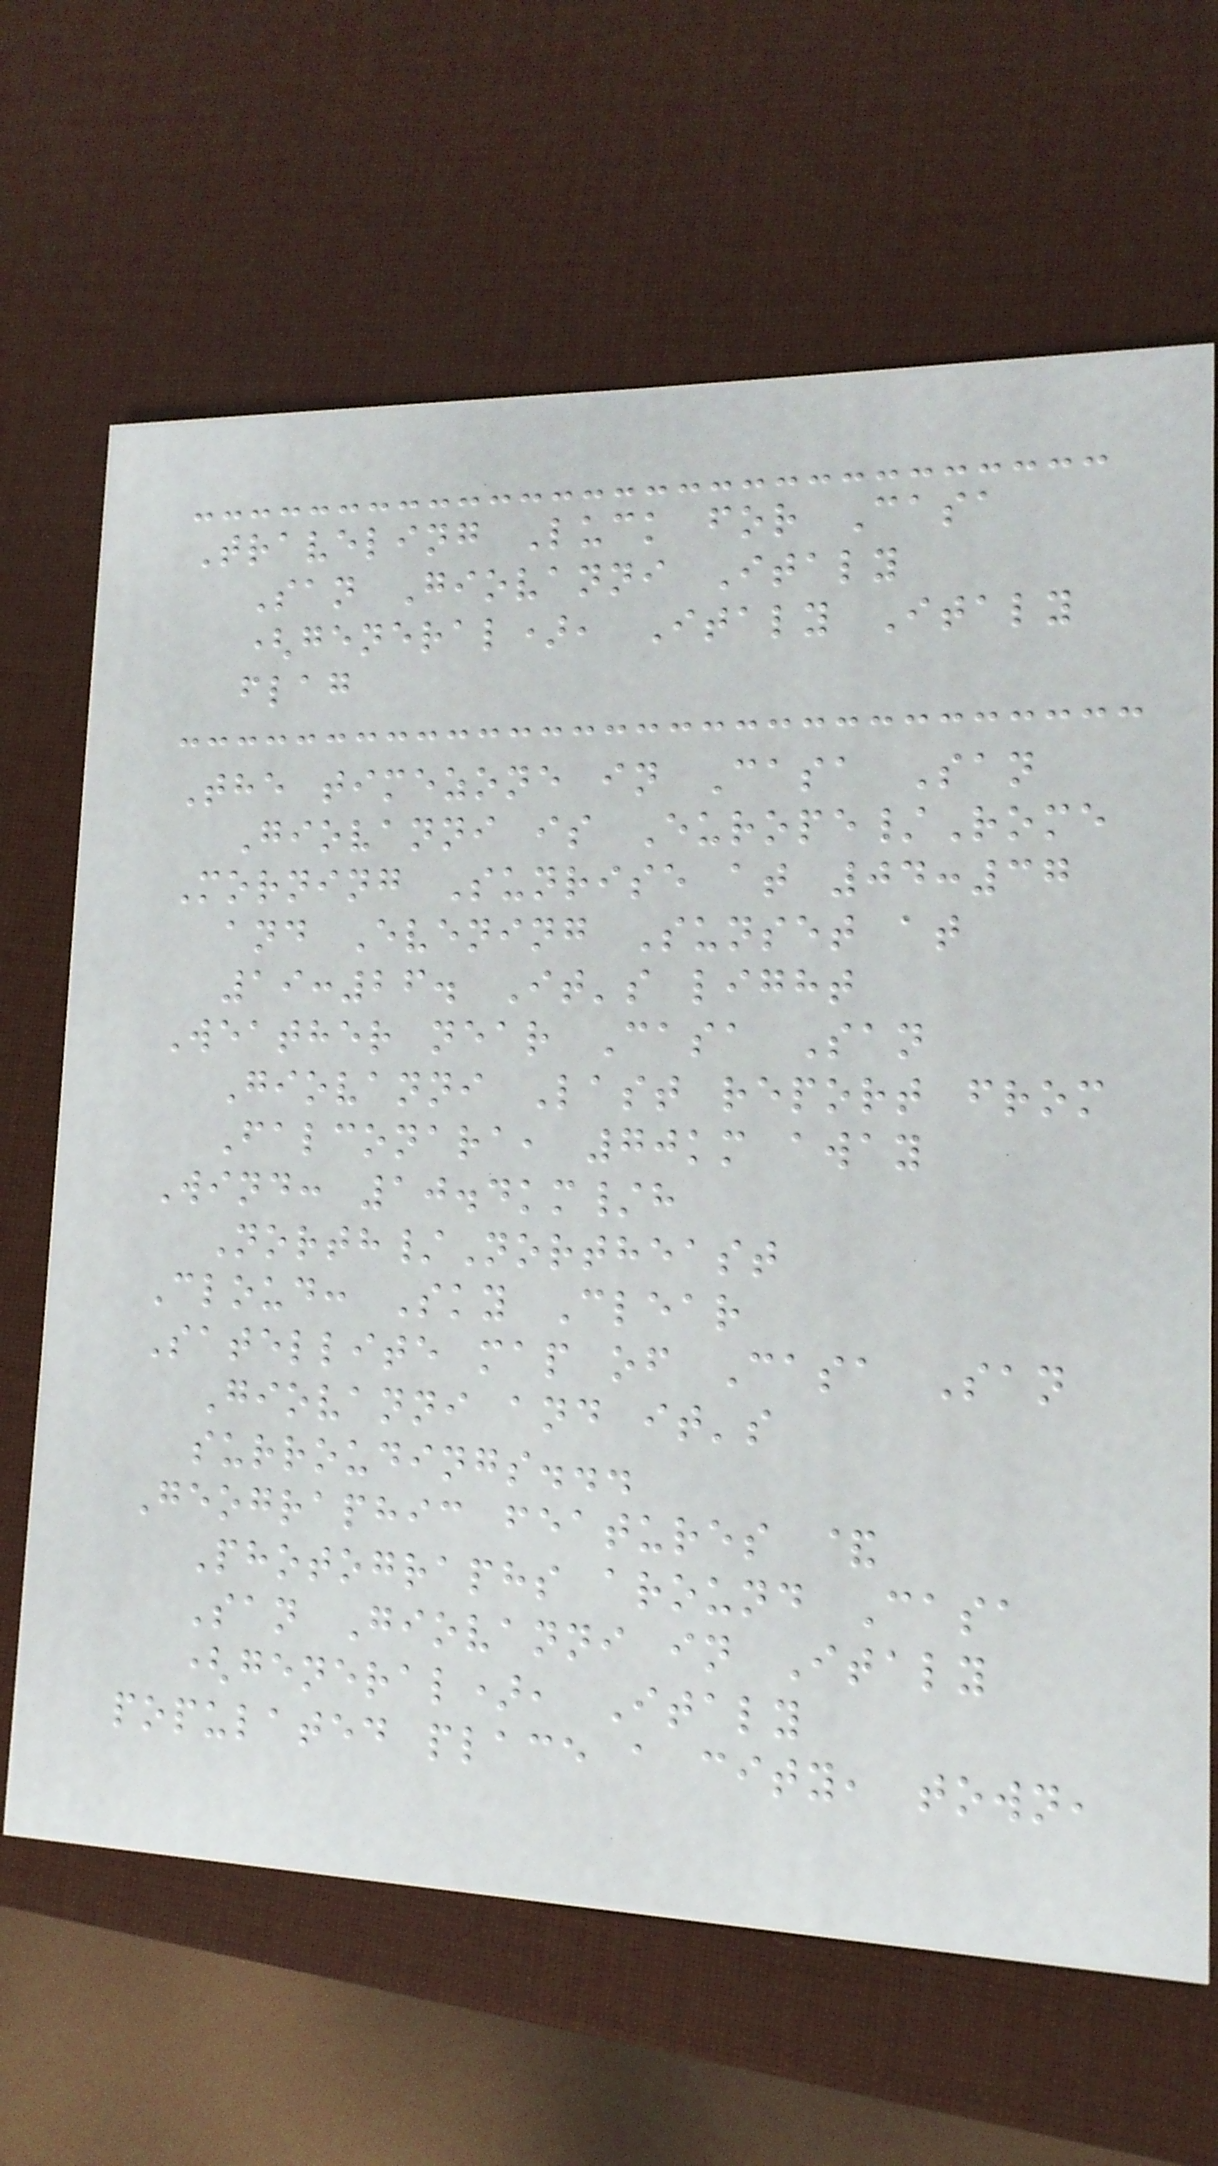Traveling Luck for Casa
San Giovanni Italy
(general), Italy Italy
flag
The timezone in Casa San
Giovanni is Europe/Rome
Morning Sunrise at 04:37
and Evening Sunset at
19:26. It's light
Weather near Casa San
Giovanni Last report from
Falconara, 70km away
Wind: 10.4km/h
North/Northeast
Cloud: Sky Clear
Satellite map of Casa San
Giovanni and it's
surroudings...
Geographic features &
Photographs around Casa
San Giovanni in Italy
(general), Italy
populated place a city, town,
